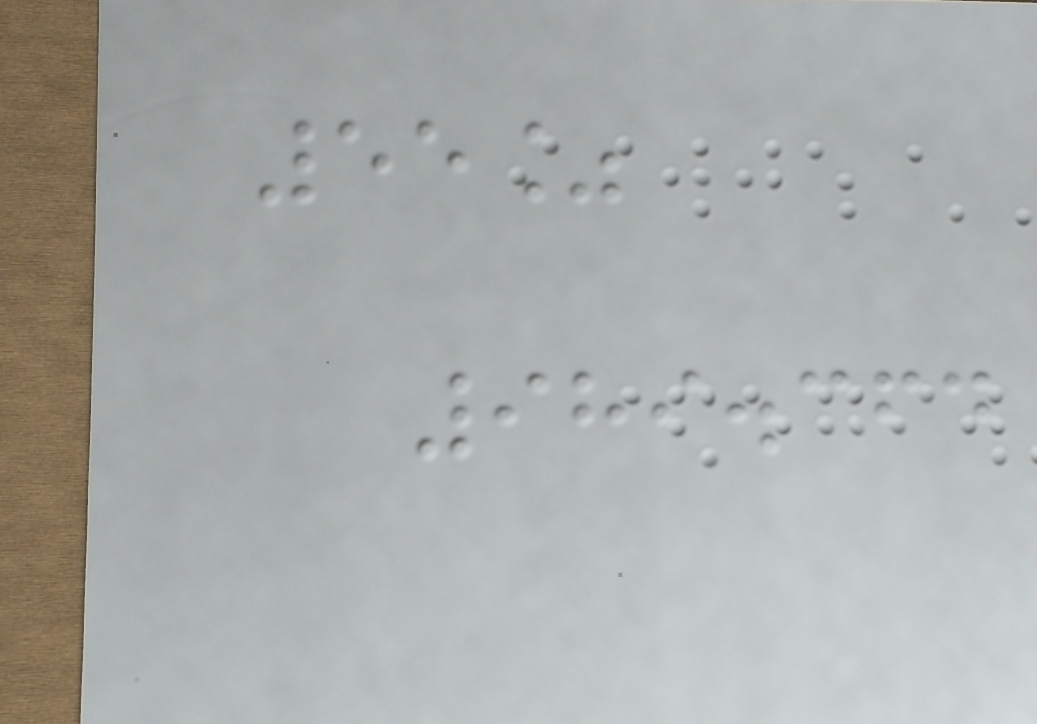55%
989.364
